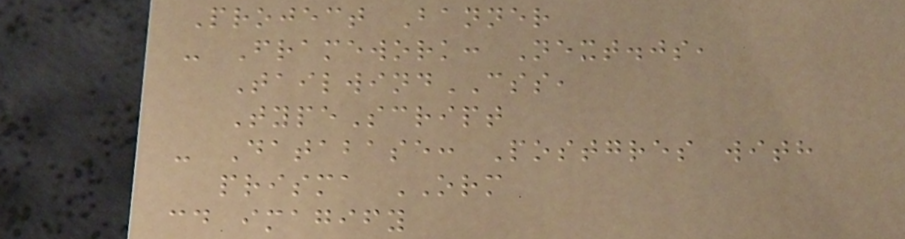Project Banner
- Framework: Next.js,
TailwindCSS,
TypeScript
- Database: Postgres with
prisma ORM
cd imagify
